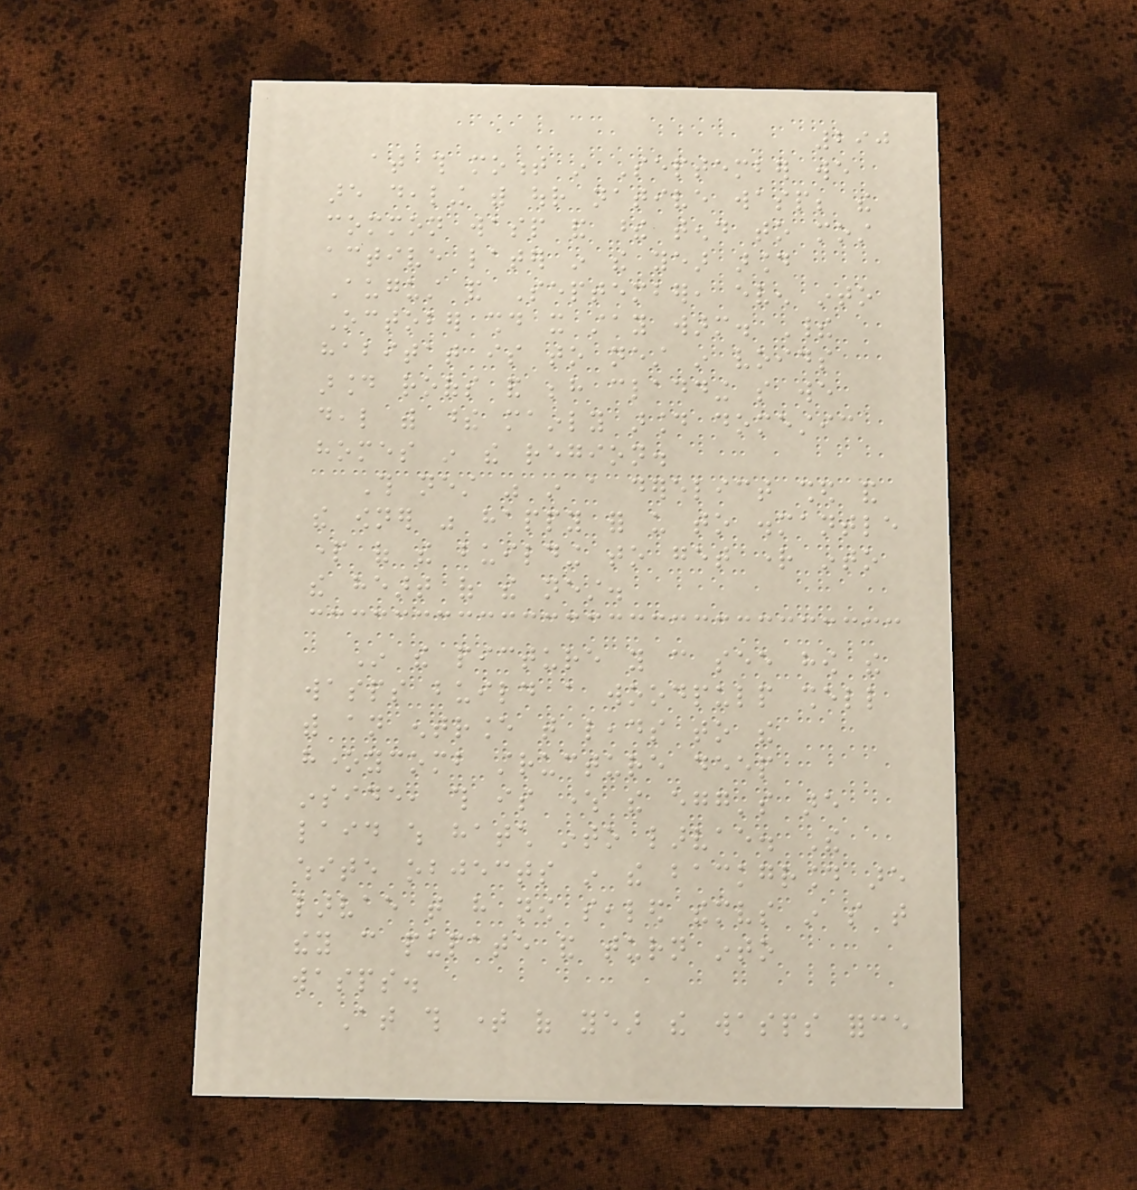290
at this moment in September we
are dealing with our native wasp; the
common wasp and these tend to most
active later in the year around
August and September, even into
October should it stay warm. Their
habitat is to nest in voids
around roofs and behind cladding so we
deal with these mainly around domestic
homes in the region.
This nest was in a derelict shed and
the owner was happy for us to dismantle
part of the building to get right into
the heart of the nest.
In the picture you can see how the
wasps build a woodpulp shell
with an entrance that leads to the
honeycomb structure deep
inside, this is where the egg's are
laid which hatch into larvae. The
white objects in the background are
larvae that have now sealed themselves in so that
they can pupate and turn into
wasps.
At this time of year the wasps force
